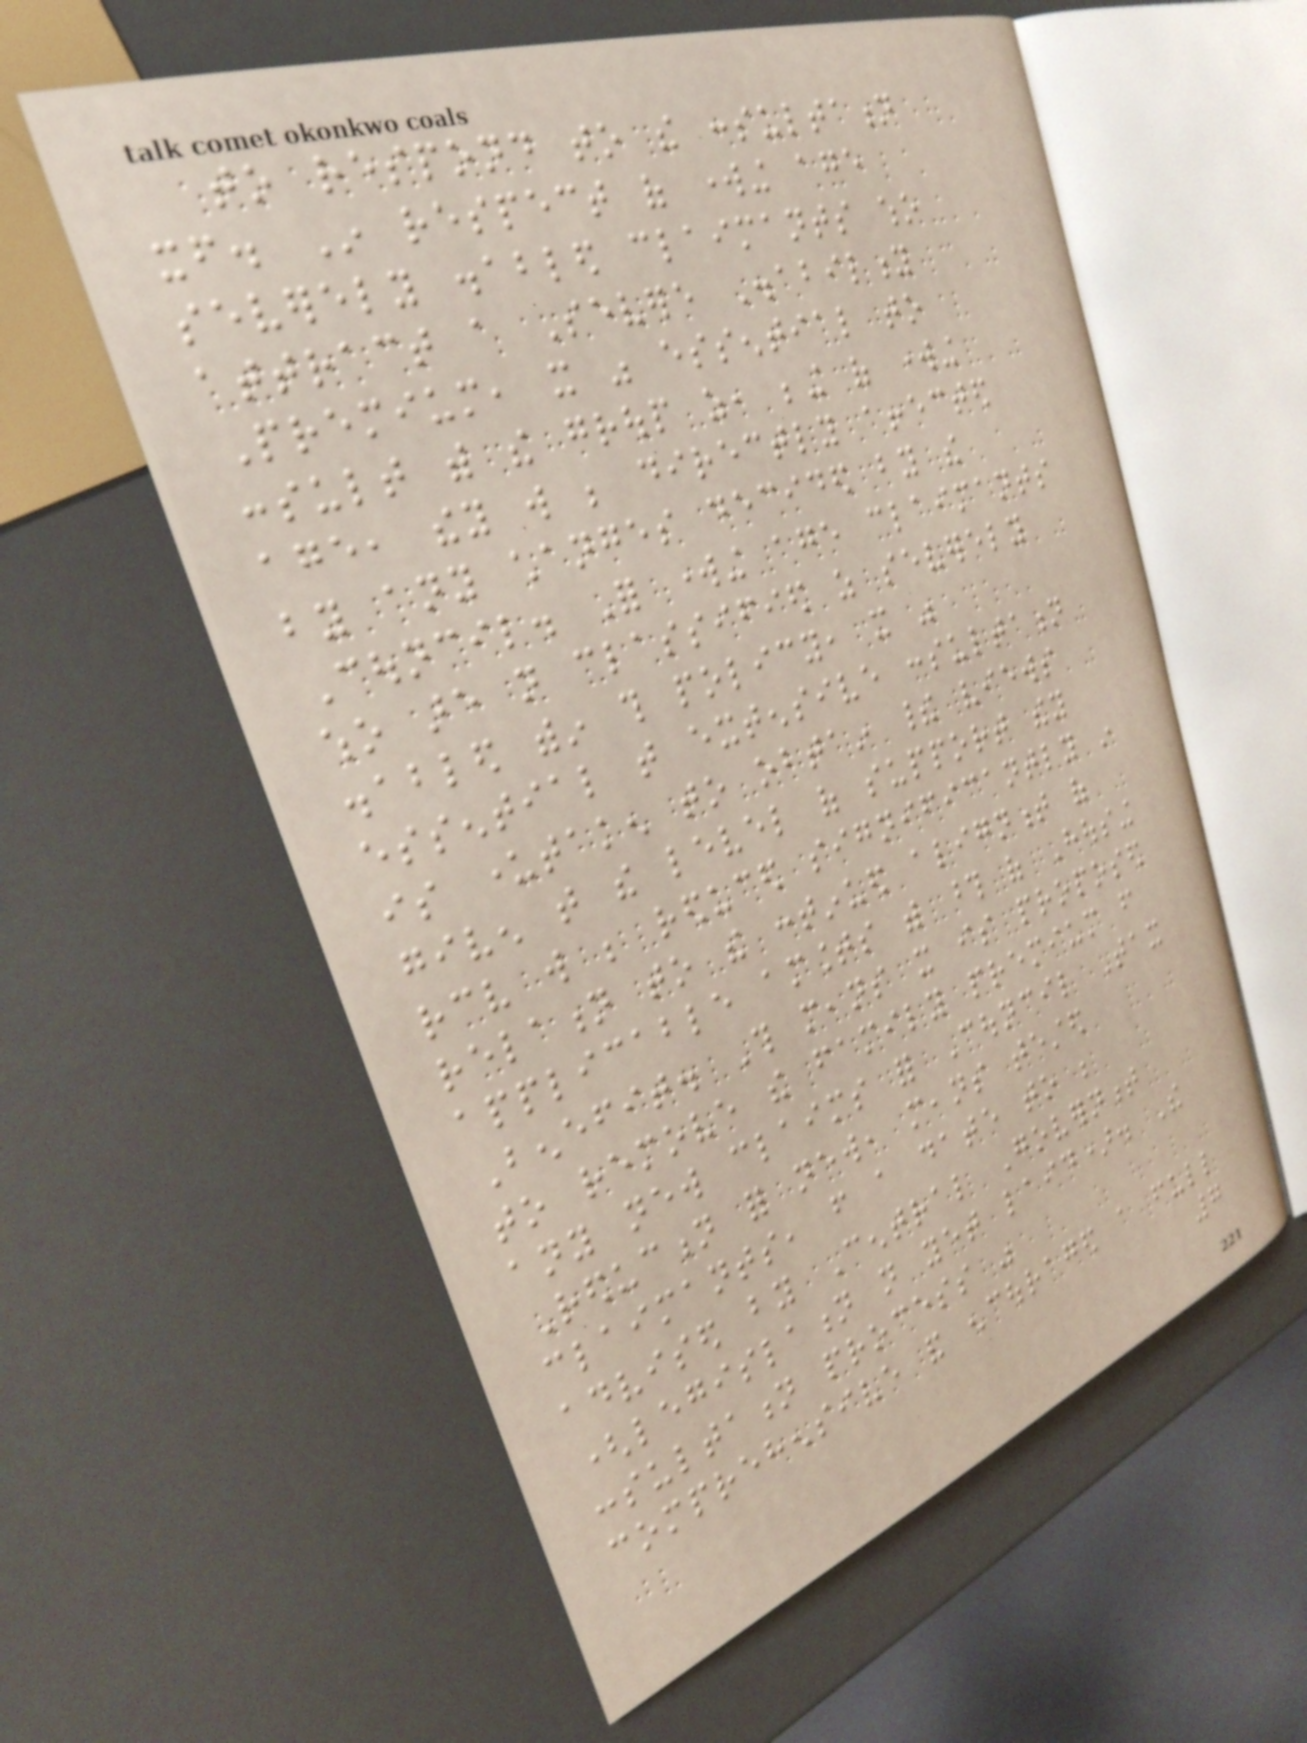to respond to the consultation
itself. In respect of working age
severely disabled claimants who
attract a Severe Disability
Premium, it was essential to
consult with the group as, being of working
age, they will be directly affected
by any changes decided by the
Council. For working age claimants
who are not classified as severely
disabled within this policy, it was
essential that extensive consultation
is undertaken to obtain their views
given that the level of support they
receive will be reduced significantly in
relation to the continued alignment of
applicable amounts with those of Housing
Benefit. This means it is proposed
to remove the family premium from
any new claims for Council Tax
Reduction for new, means tested
claimants, from a date to be
advised by Central Government
(legislation not yet laid). The
consultation process was
comprehensive and encouraged a full
7
